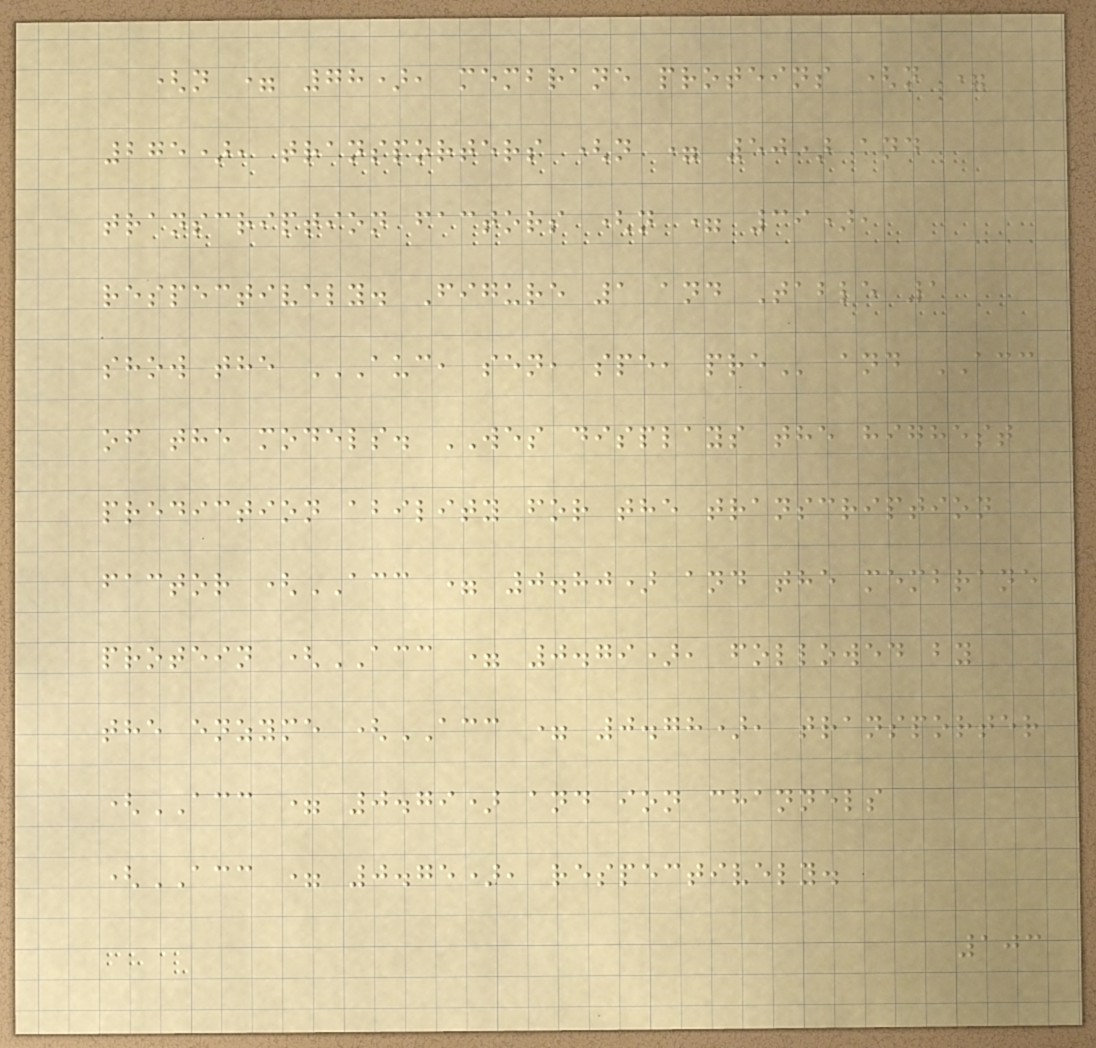(n = 78), membrane proteins (n =
275), transporters (n = 50) and
transcription factors (n = 39),
respectively. Figure 1 and Table 1
show the AUC, SEN, SPE, PRE and ACC
of the models. WES displays the highest
prediction ability for the transcription
factor (ACC = 0.80) and the membrane
protein (ACC = 0.79), followed by
the enzyme (ACC = 0.78), transporter
(ACC = 0.79) and ion channels
(ACC = 0.75), respectively.
103
